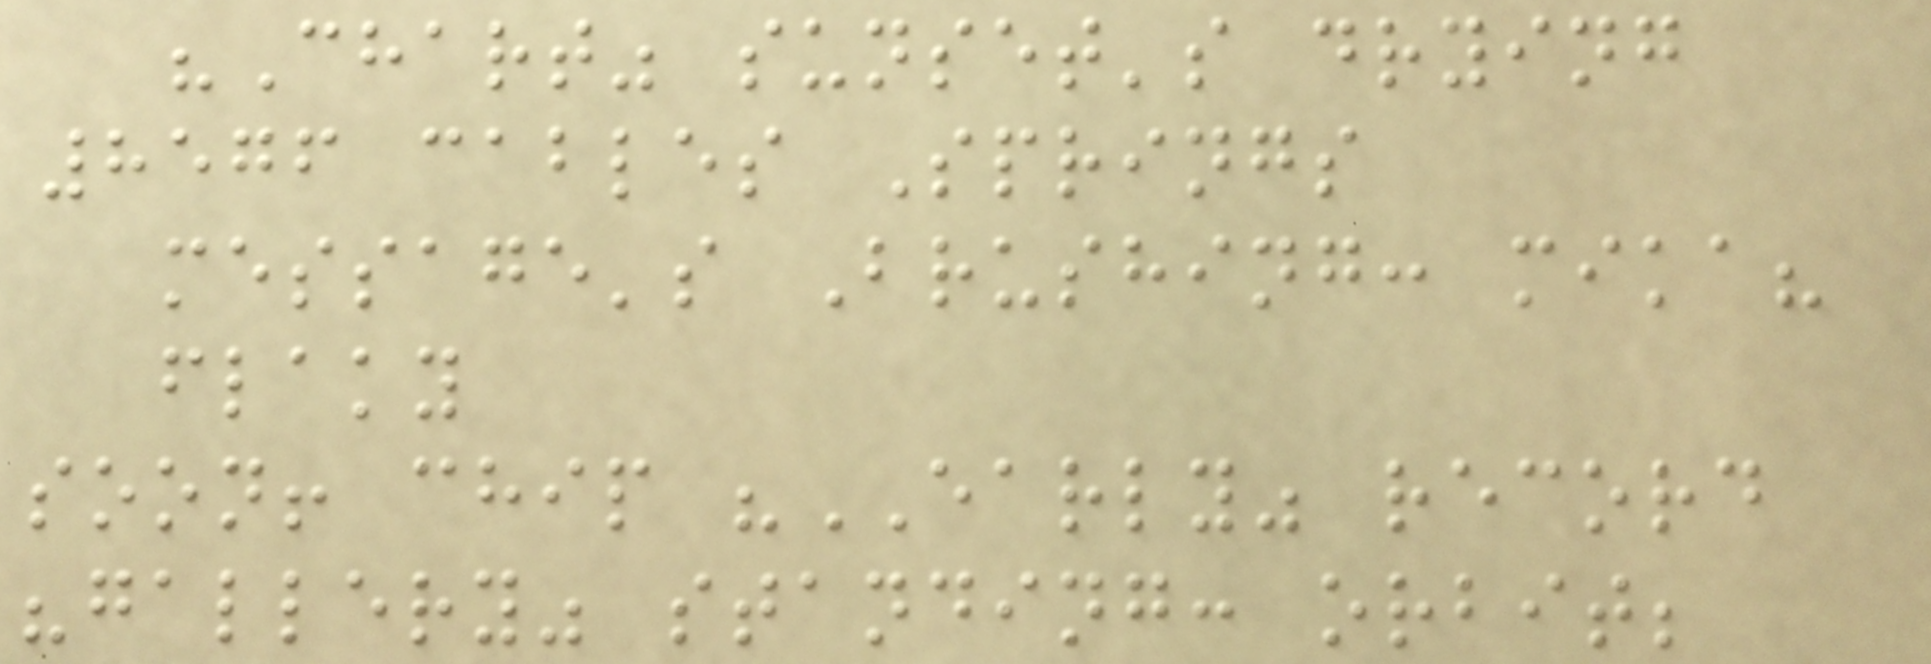"Chart" sunset's drying
8576 cables Springs
message's Brushing: mika?
flaky
soon! chip "EARLY" record
"gallery" standing: orbit;
